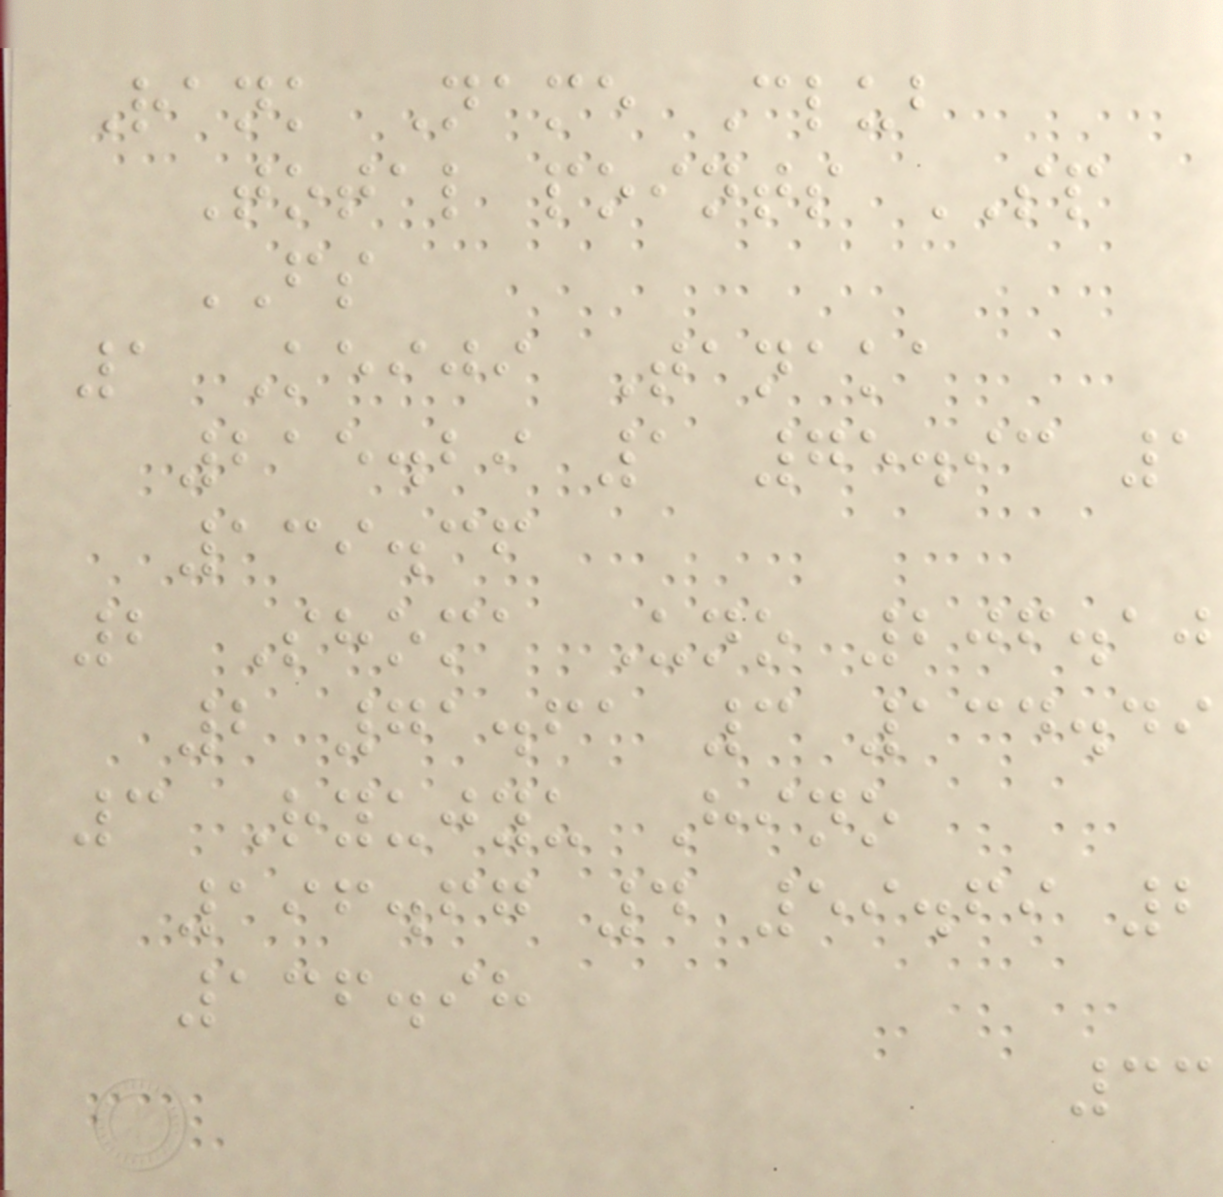Rank Name Club
Total points SP
FS
1 Keiji Tanaka
215.29 1 75.93 1
139.36
2 Shoma Uno 206.10
2 71.61 3 134.49
3 Ryujyu Hino
196.67 4 59.69 2
136.98
33
